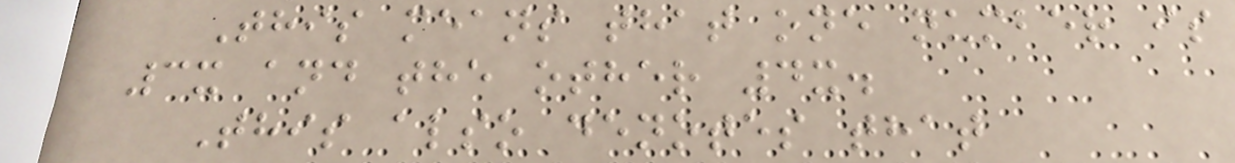This means that one number is
3x and the other 4x.
This also denotes that
